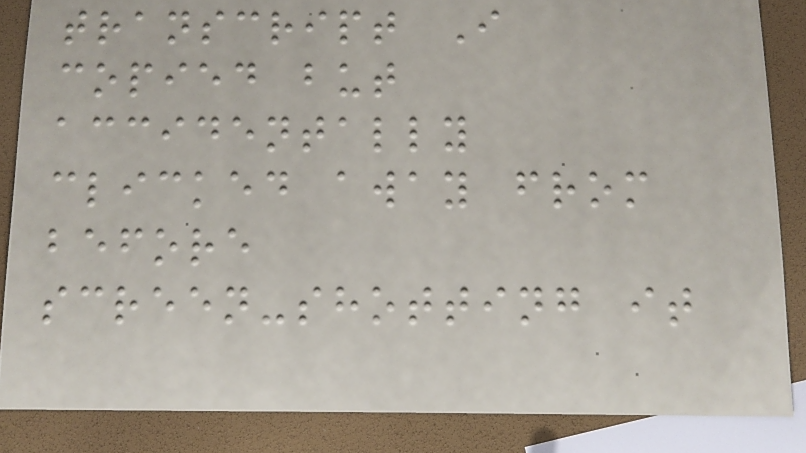transcript I
copied but
accidentally
clicked away from
before
screen-shotting it
